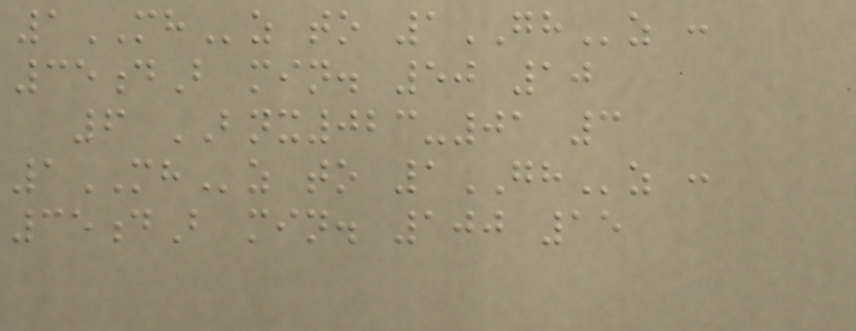1MHz to 1GHz :
35dB min. 50 10
6 BNX023-01 3
1MHz to 1GHz :
35dB min. 100 15
